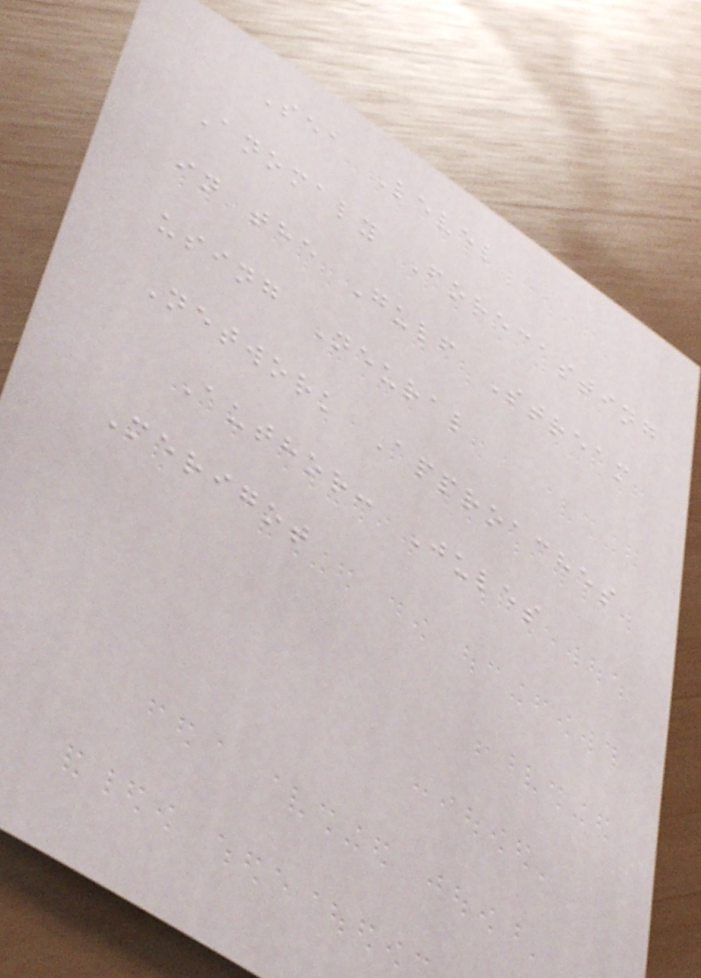Sea Level
Anomaly Forecasting
in the Gulf Stream
using Neural
Network Approaches
Author: Jules
Merigot
